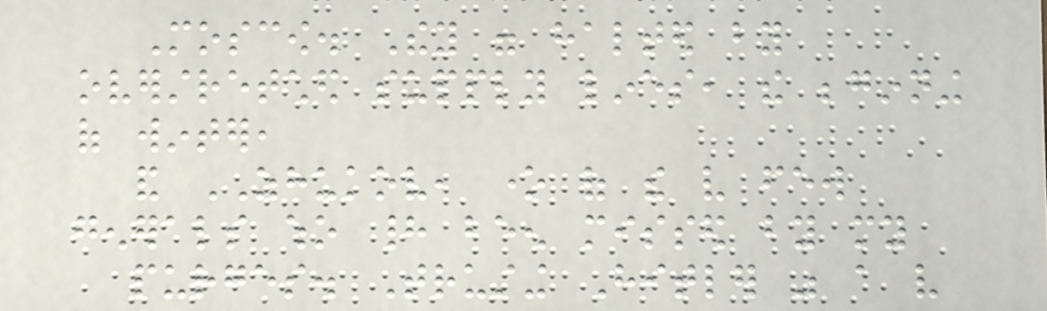Moscow. They were halted by
overstretched supply lines, the beginning
of winter,
and ZHUKOV, one of the very few
generals who had been missed by my
purges. Trusting Hitler was a very
